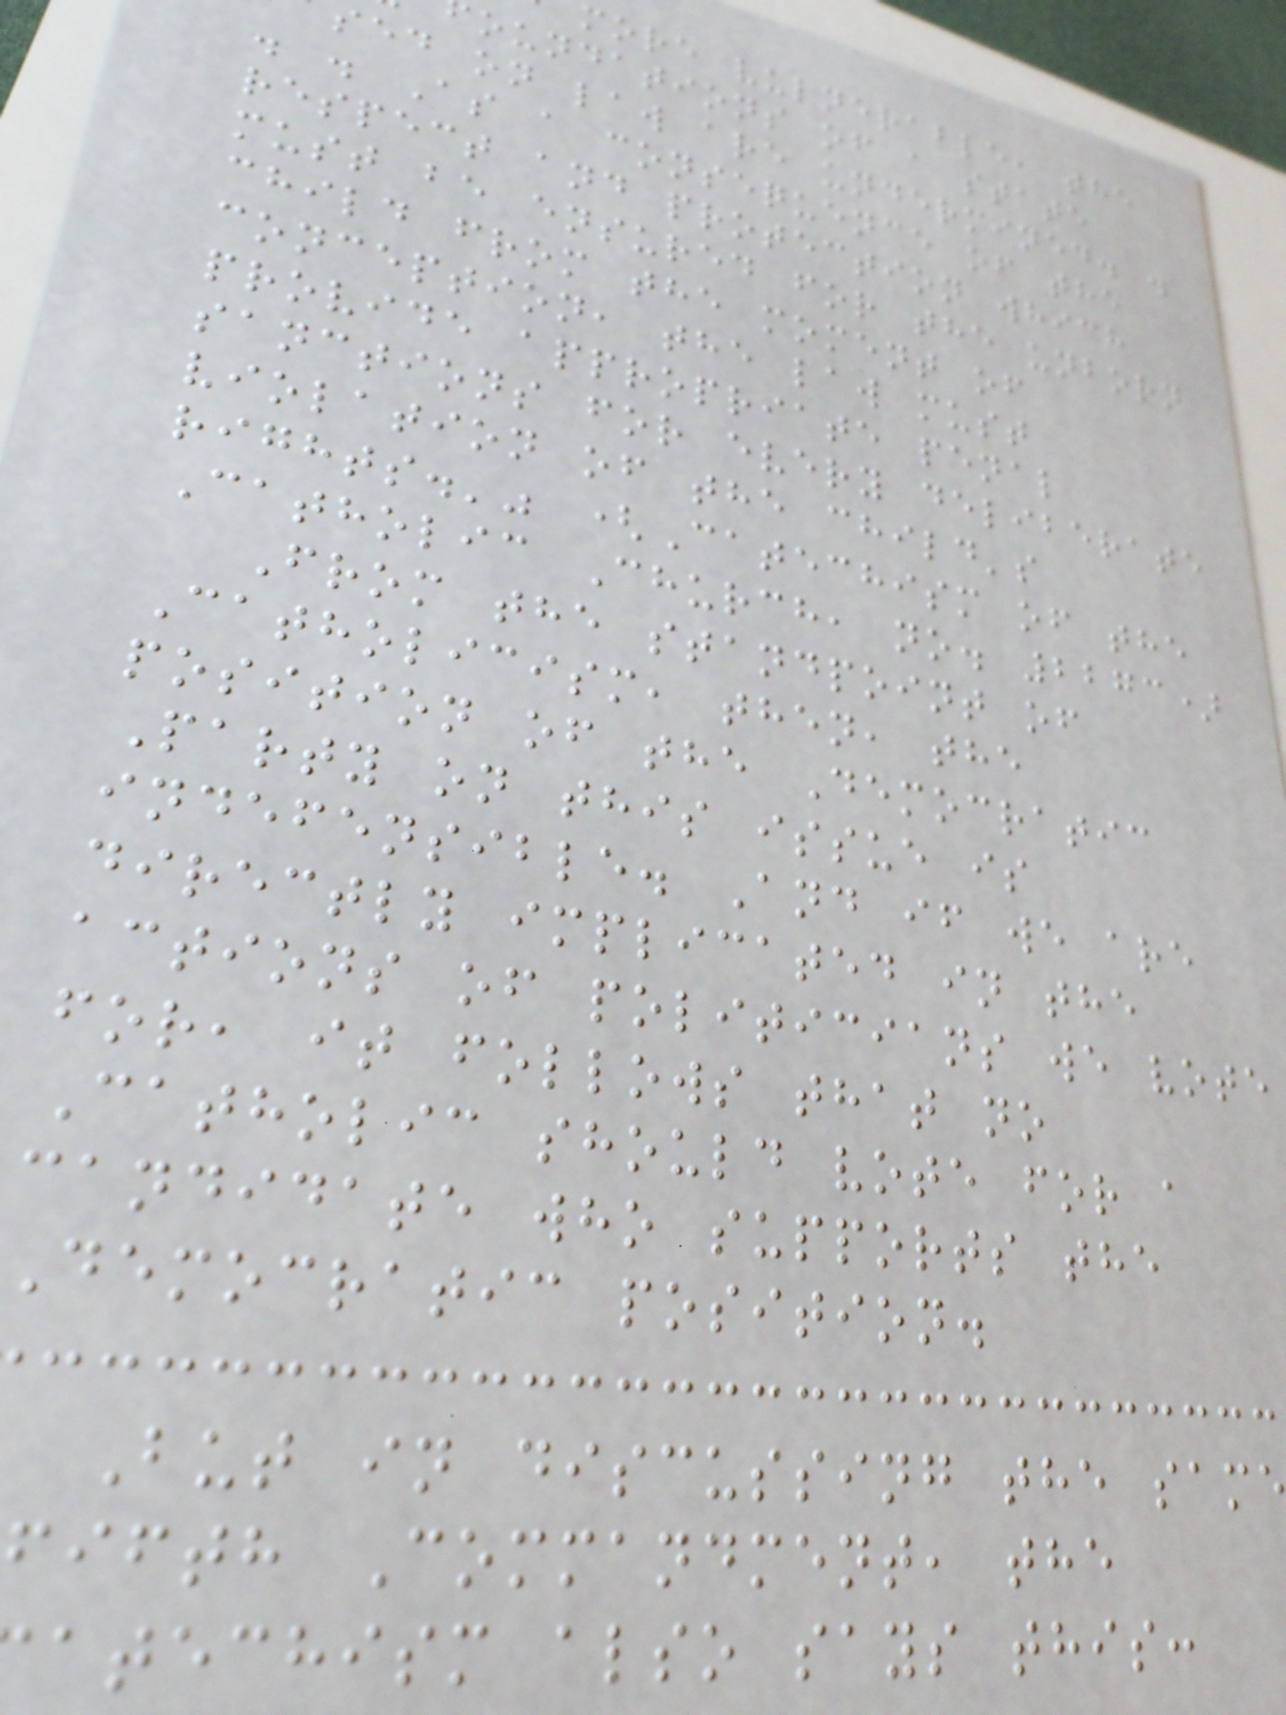more vulnerable, the
oundations of a state
sed on law are undermined. .
. . As a consequence of the
respect and protection which
must be ensured for the unborn
child from the moment of
conception, the law must
provide appropriate penal
sanctions for every deliberate
violation of the child's
rights.'" (Catechism of the
Catholic Church, no. 2273)
From the standpoint of
Catholicism, then, the
position of the Democratic
Party on this issue is
indefensible. And if we are
directly implicated in the
actions of politicians we vote
for, it follows that no
Catholic should vote for a
candidate who supports the
democratic position.
But in discussing the sam
fifth Commandment, the
atechism also says this:
